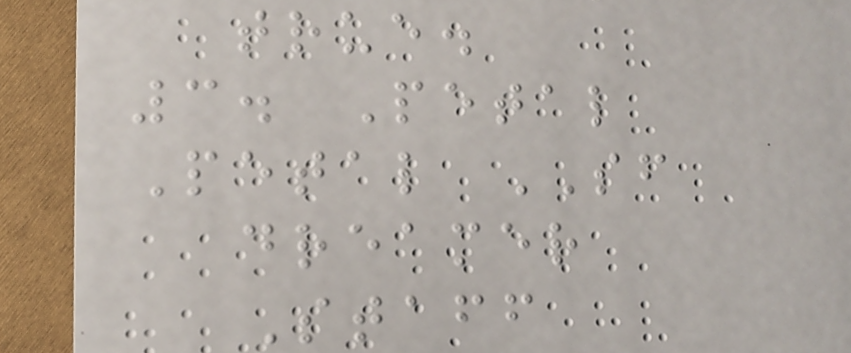true.
3. Petal
Petal SF
dreamer
Staff
